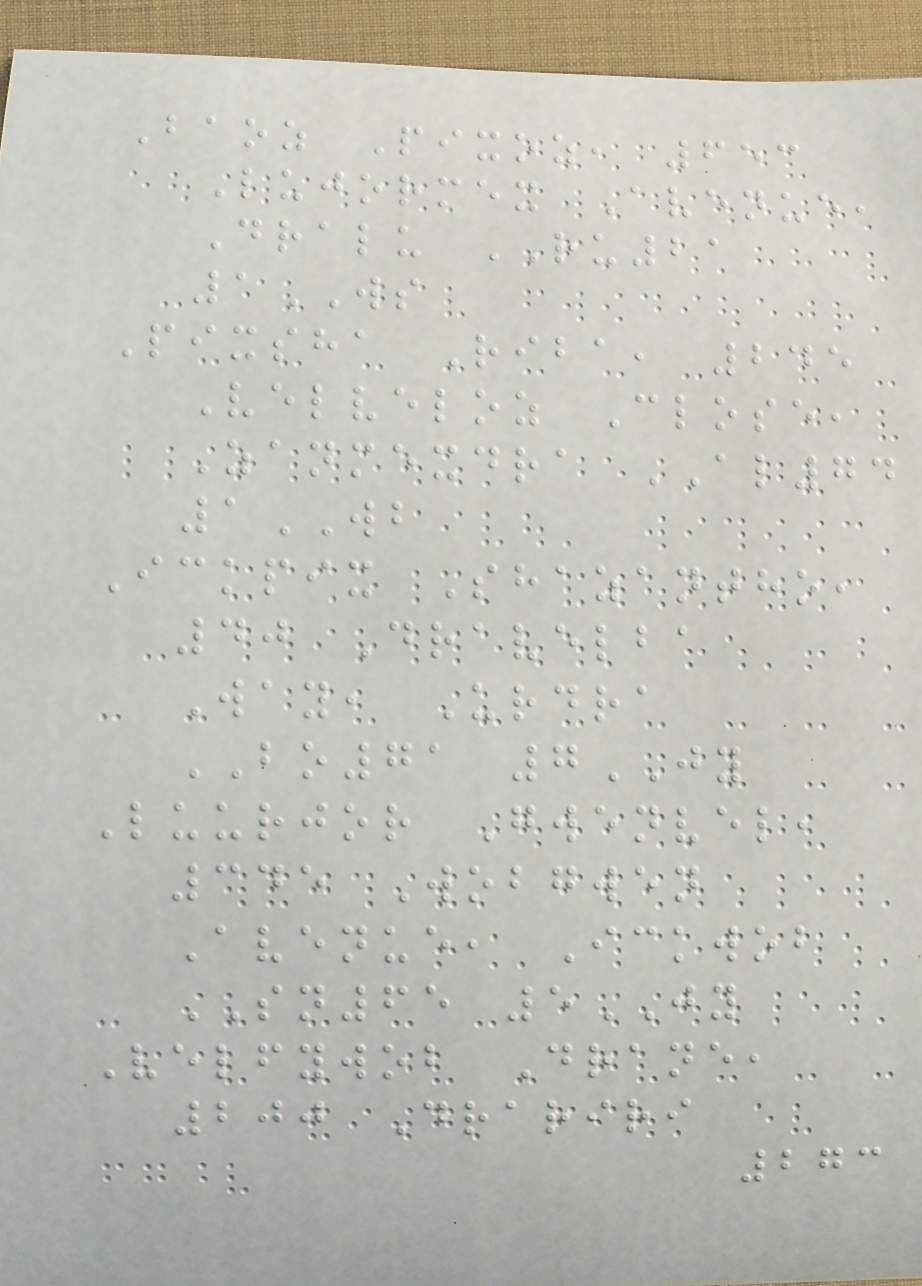Baoz Pixoz, 653
Lujormex Avenue,
Dralu RU21
1WS
Pixsha Riba, 245
Velveloz Close,
Zanmexdra AL74
1WB
Ickpix Shazantho,
40 Dravelba
Way, Urdra
BO71 7JY
Luurjor Gwenvel,
345 Wobgwen
Avenue, Ickwob
SN65 5JY
Velfywob Drane,
200 Drariri
273
